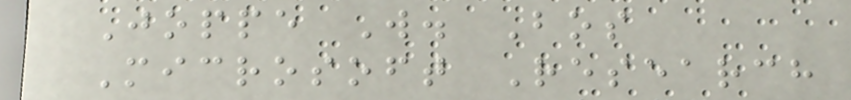Joppe W. Bos
Microsoft Research
